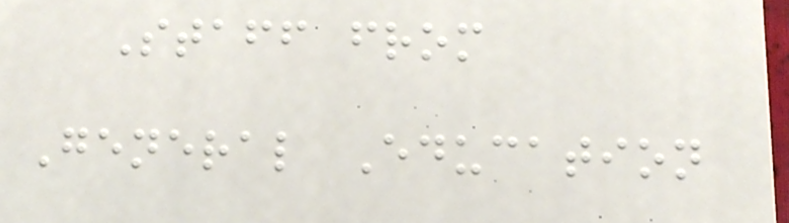Staff from
General Education
